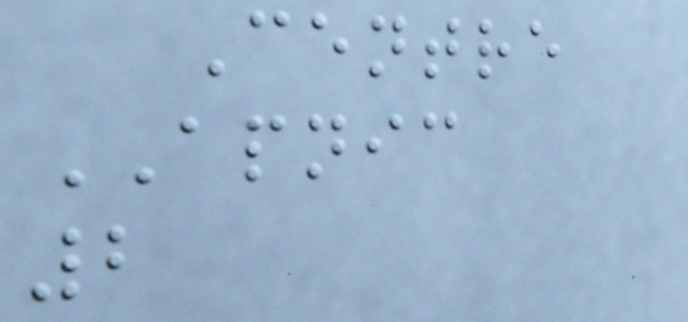Centre
APNIC
2
